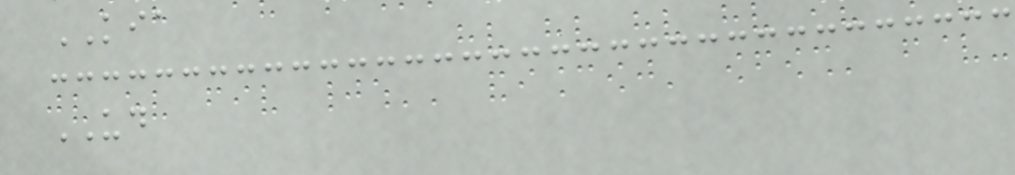KIA
UD
